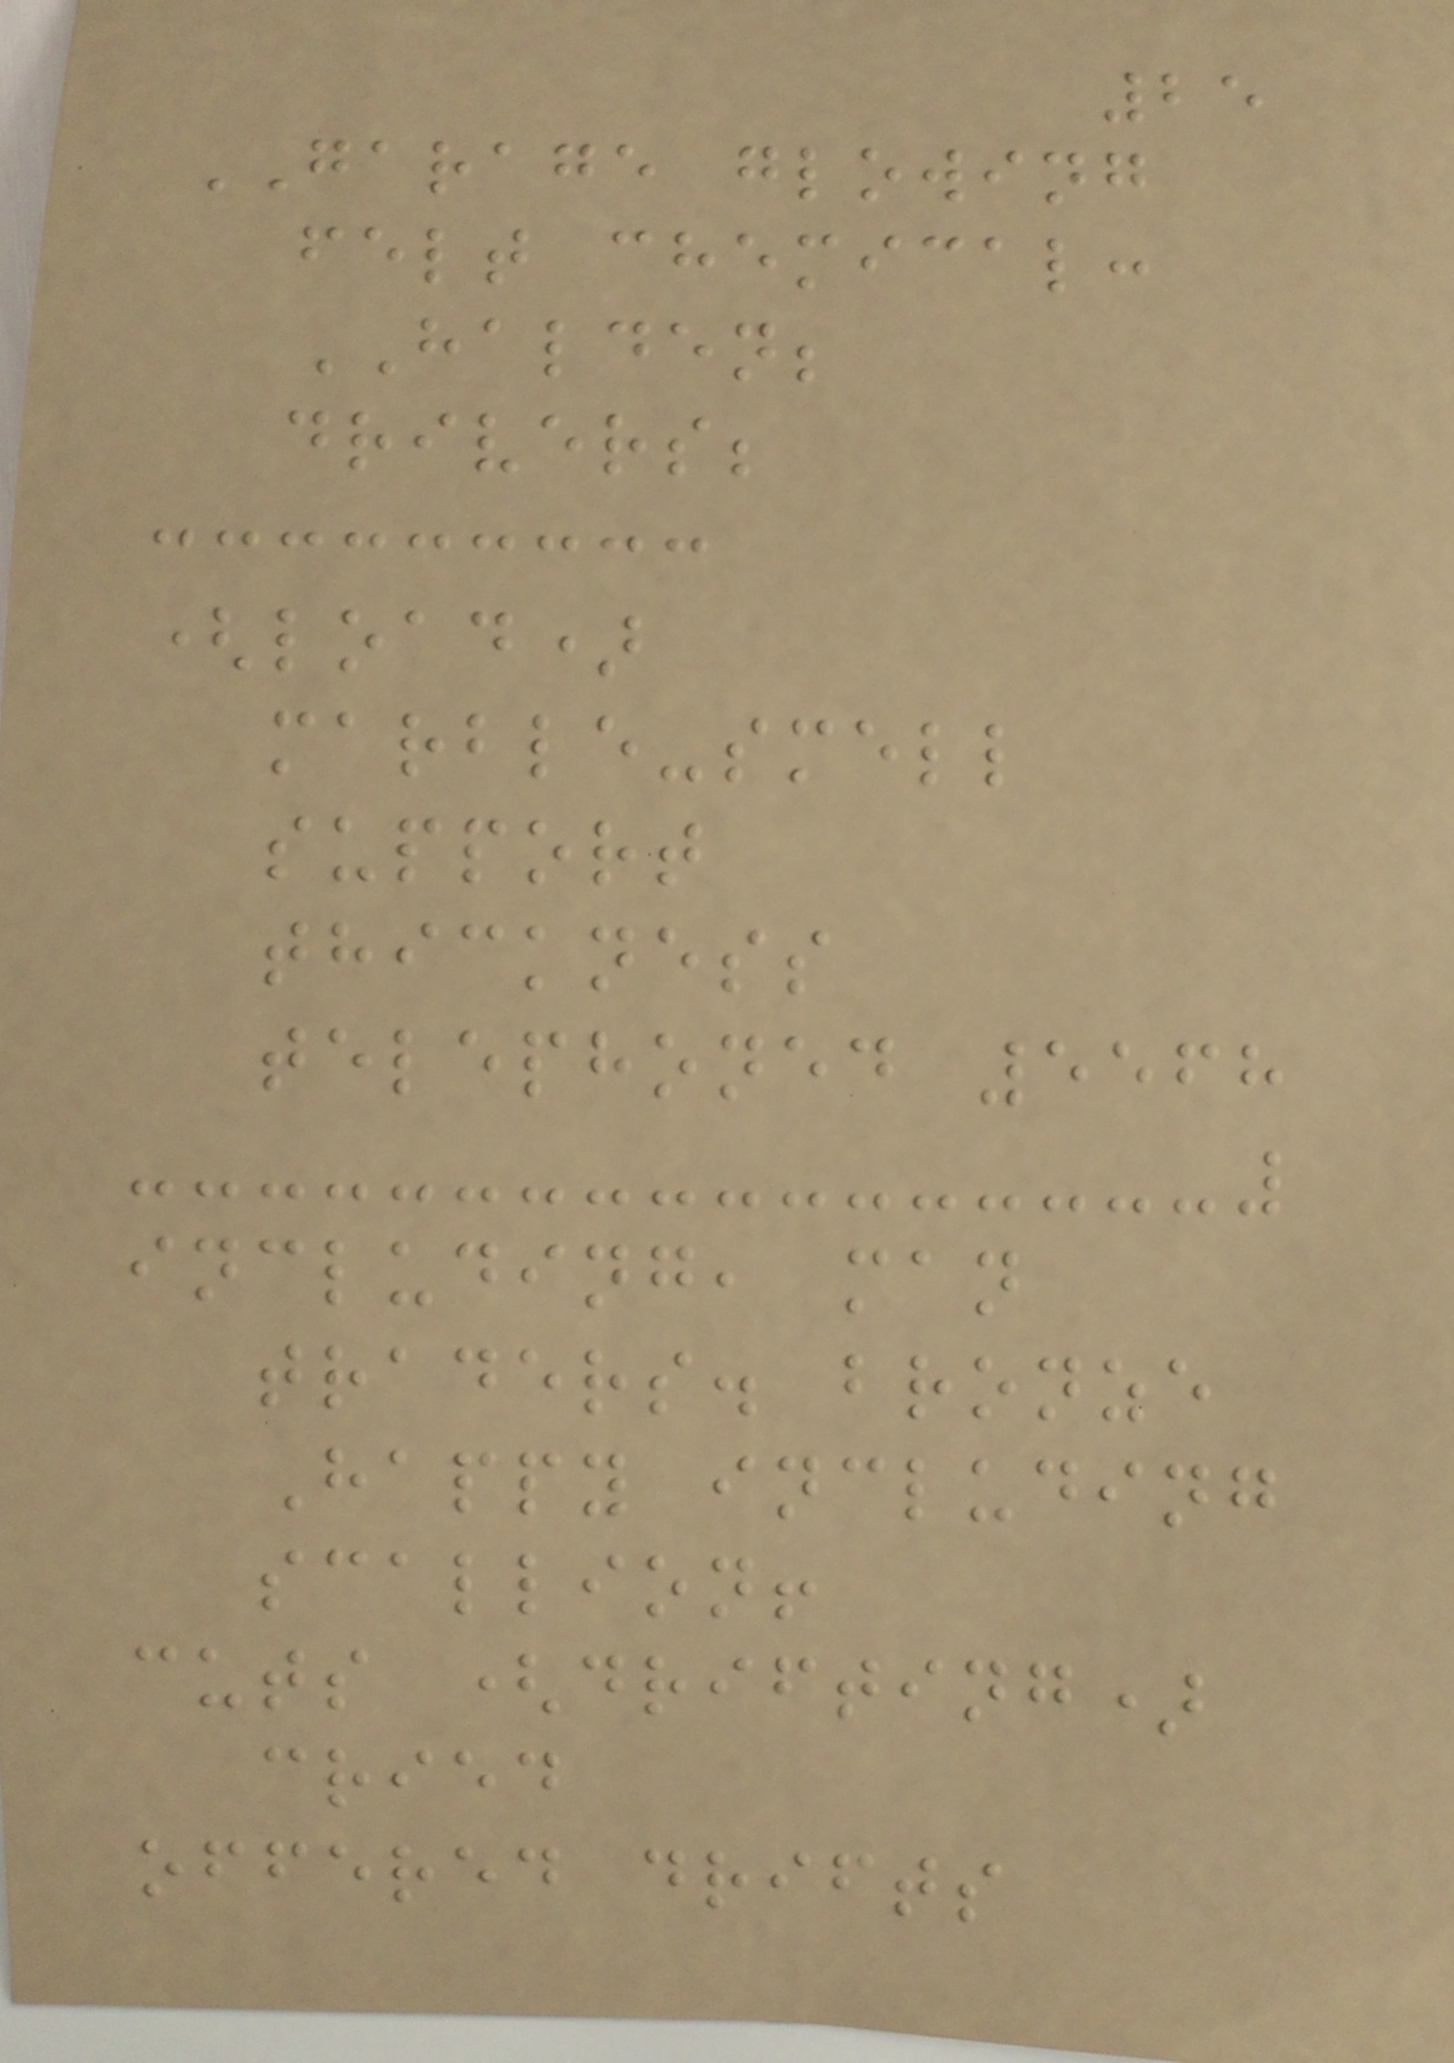25
GARAGE glowing
felt chemical:
HALDEN;
drivers;
(load)
marble-smell
support
thickness
telephoned 5568
including, man
traders. bronze
Happy including
scallion!
cuts (drifting)
cried
offered drifts
